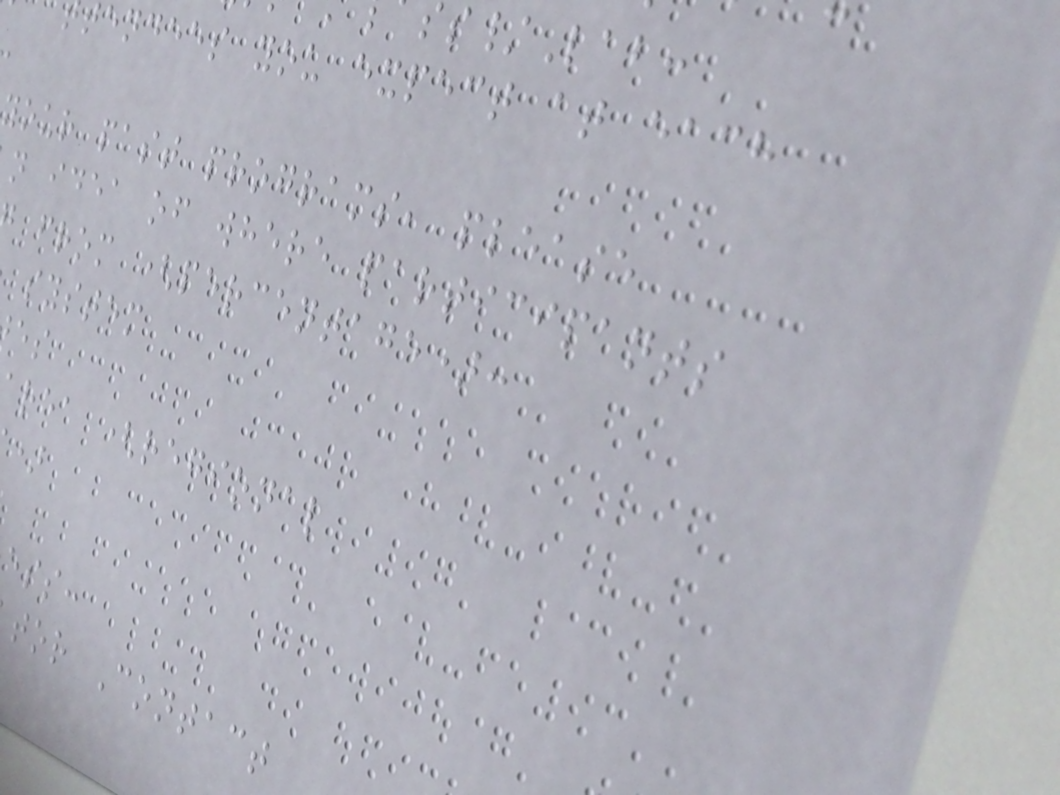ss/Lab:
tendees you expect at each
your past programs, please
n idea of where participants
from (percentage):
system
area (regional
tor Contact
